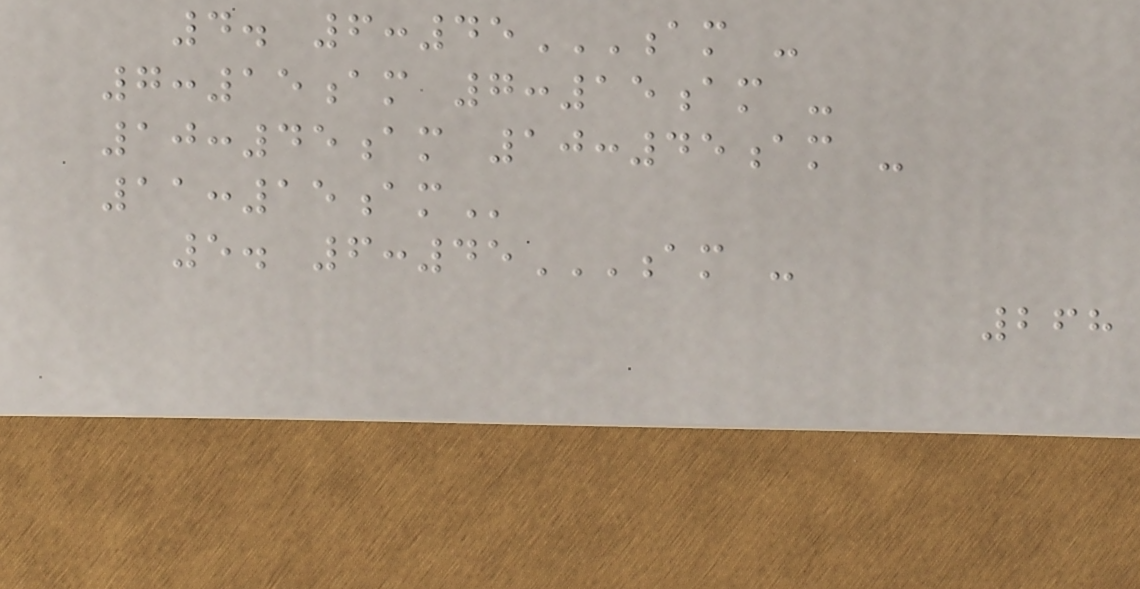4. 6:45AM -
7:15AM 7:15AM -
10:45AM 10:45AM -
11:15AM
5. 6:45AM -
268
